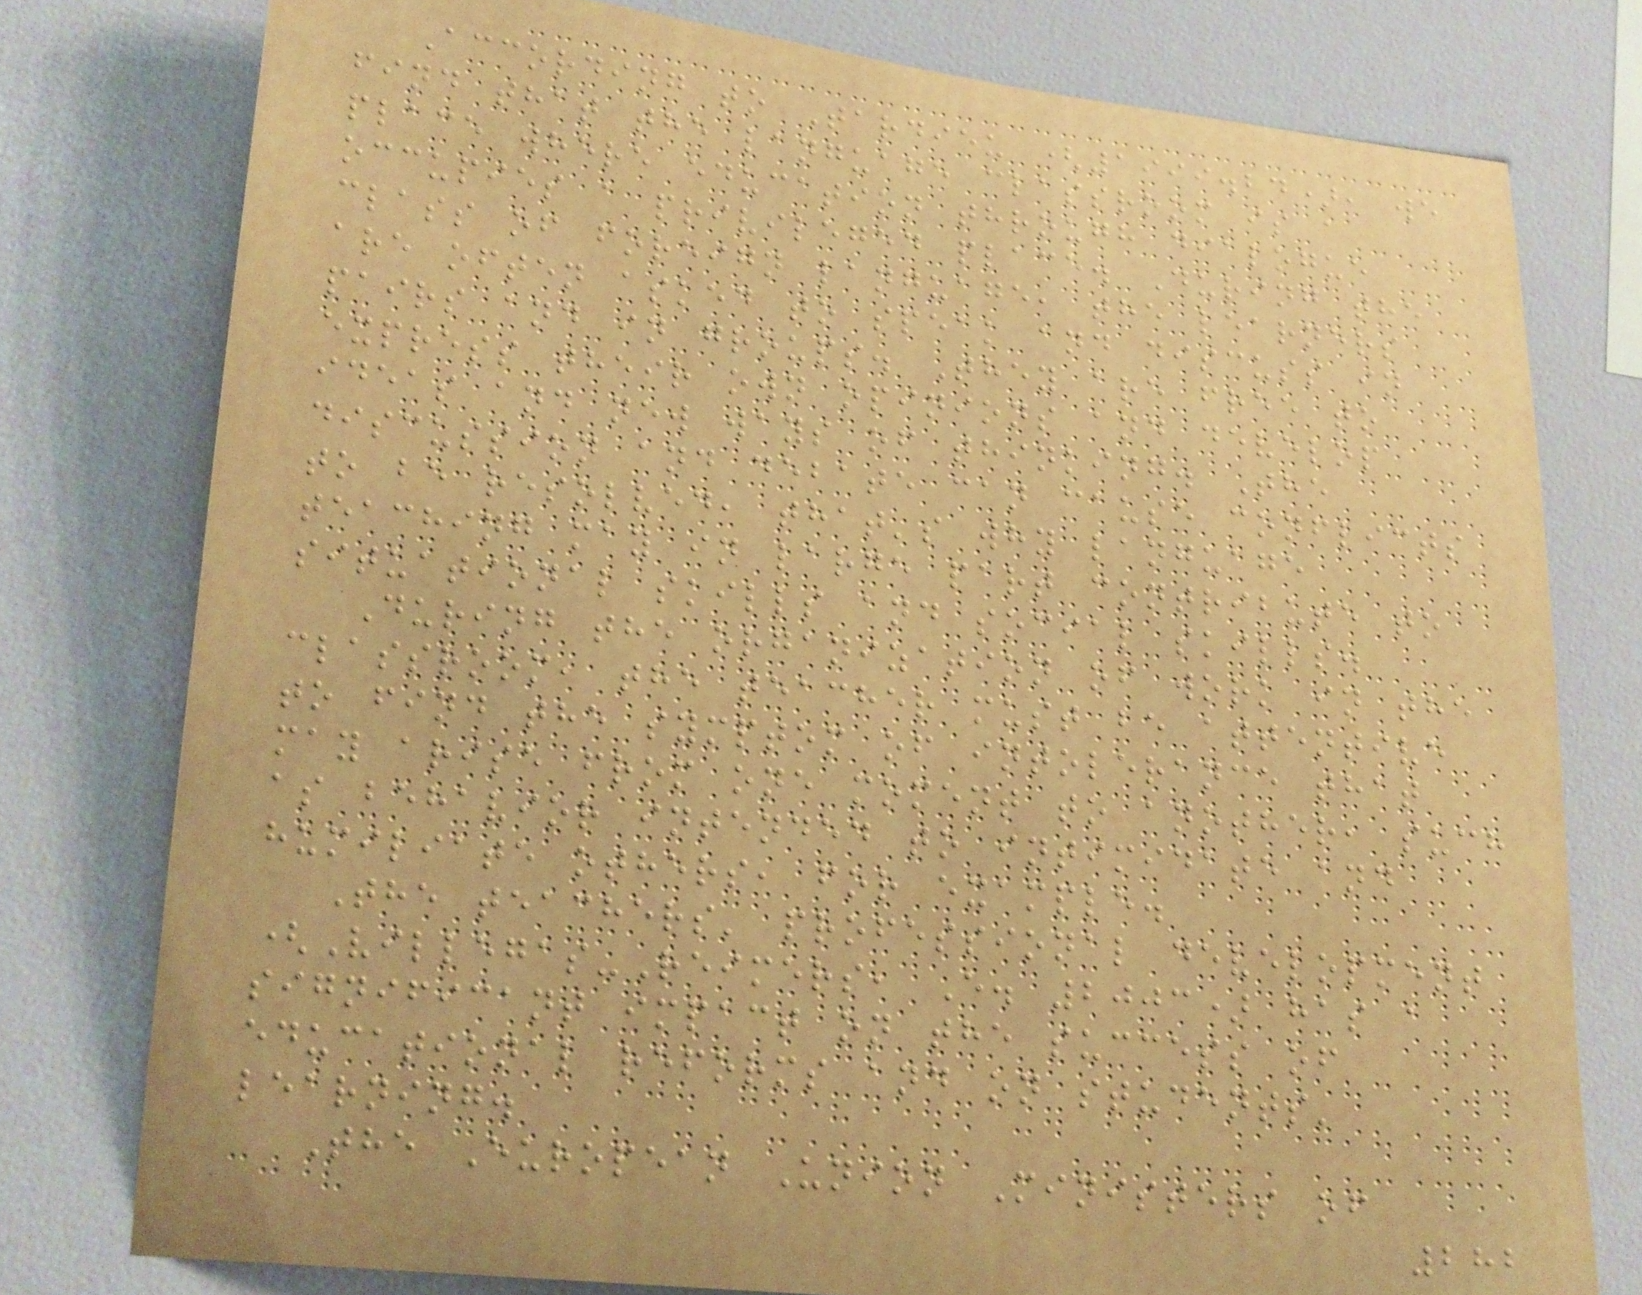According to Tardieu (1999.24), we
find that the language classroom is a
place where education through dialogue
occupies a privileged place. During the
class of foreign language, the learners
are often asked to speak and discuss in
pairs and in groups. They are free to
express their own opinions and develop
ideas and new ways of thinking. The
discussion and debate can cause conflicts
to be resolved, that's why language
teaching may in large part contribute to
situational skills and social skills.
During the organization of work in the
classroom, the teacher must be attentive
to find the symptom of intolerance that
may arise from one moment to another, such
as behavior intended to intimidate and
humiliate others, for example.
The teachers' professional development
(Villegas-Reimers, E. 2003) has a
significant impact on the success of
educational reforms and on students'
learning.
The European Union Ministers of
282
